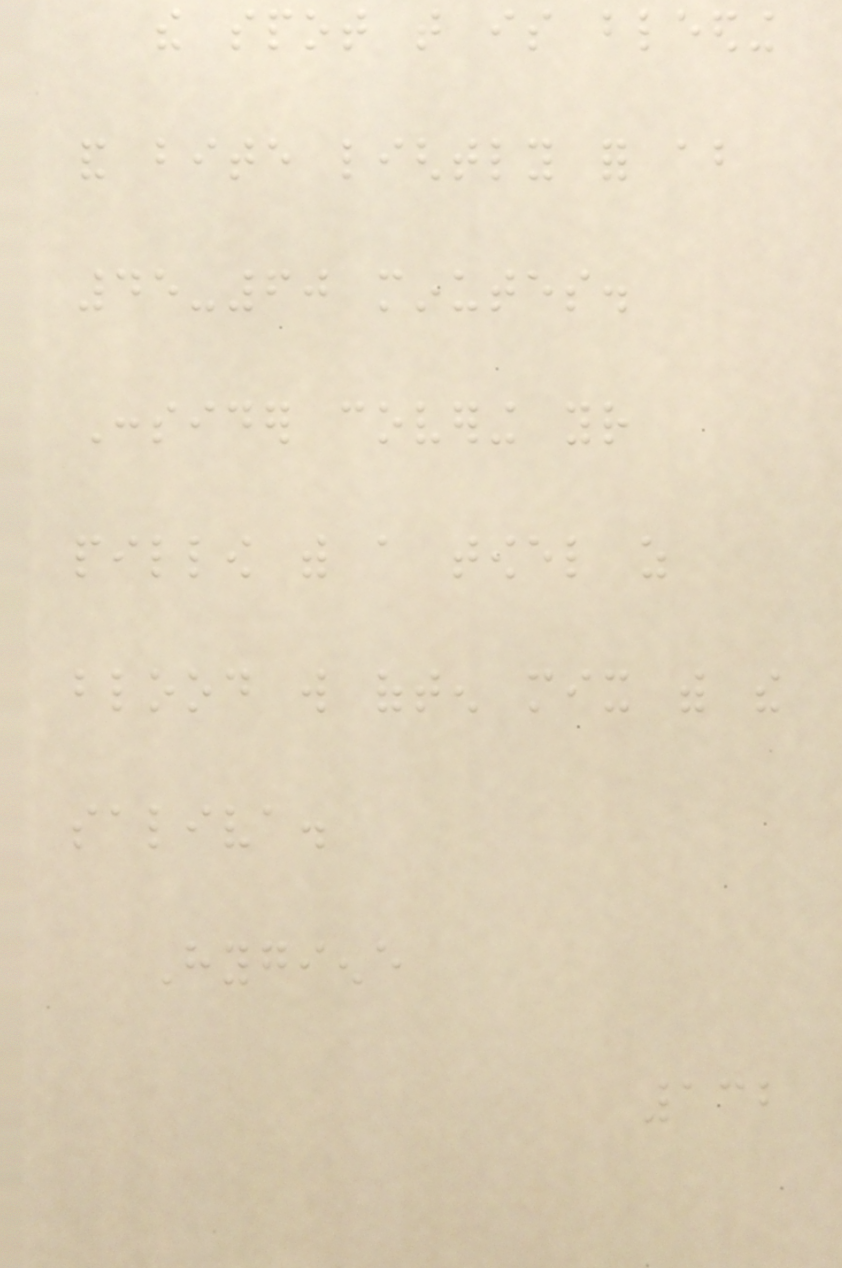the spot that is bleeding
and bite lightly for about
45-60 minutes.
Consider covering your
pillow with a towel as
blood will often mix with the
saliva.
Hygiene
132
